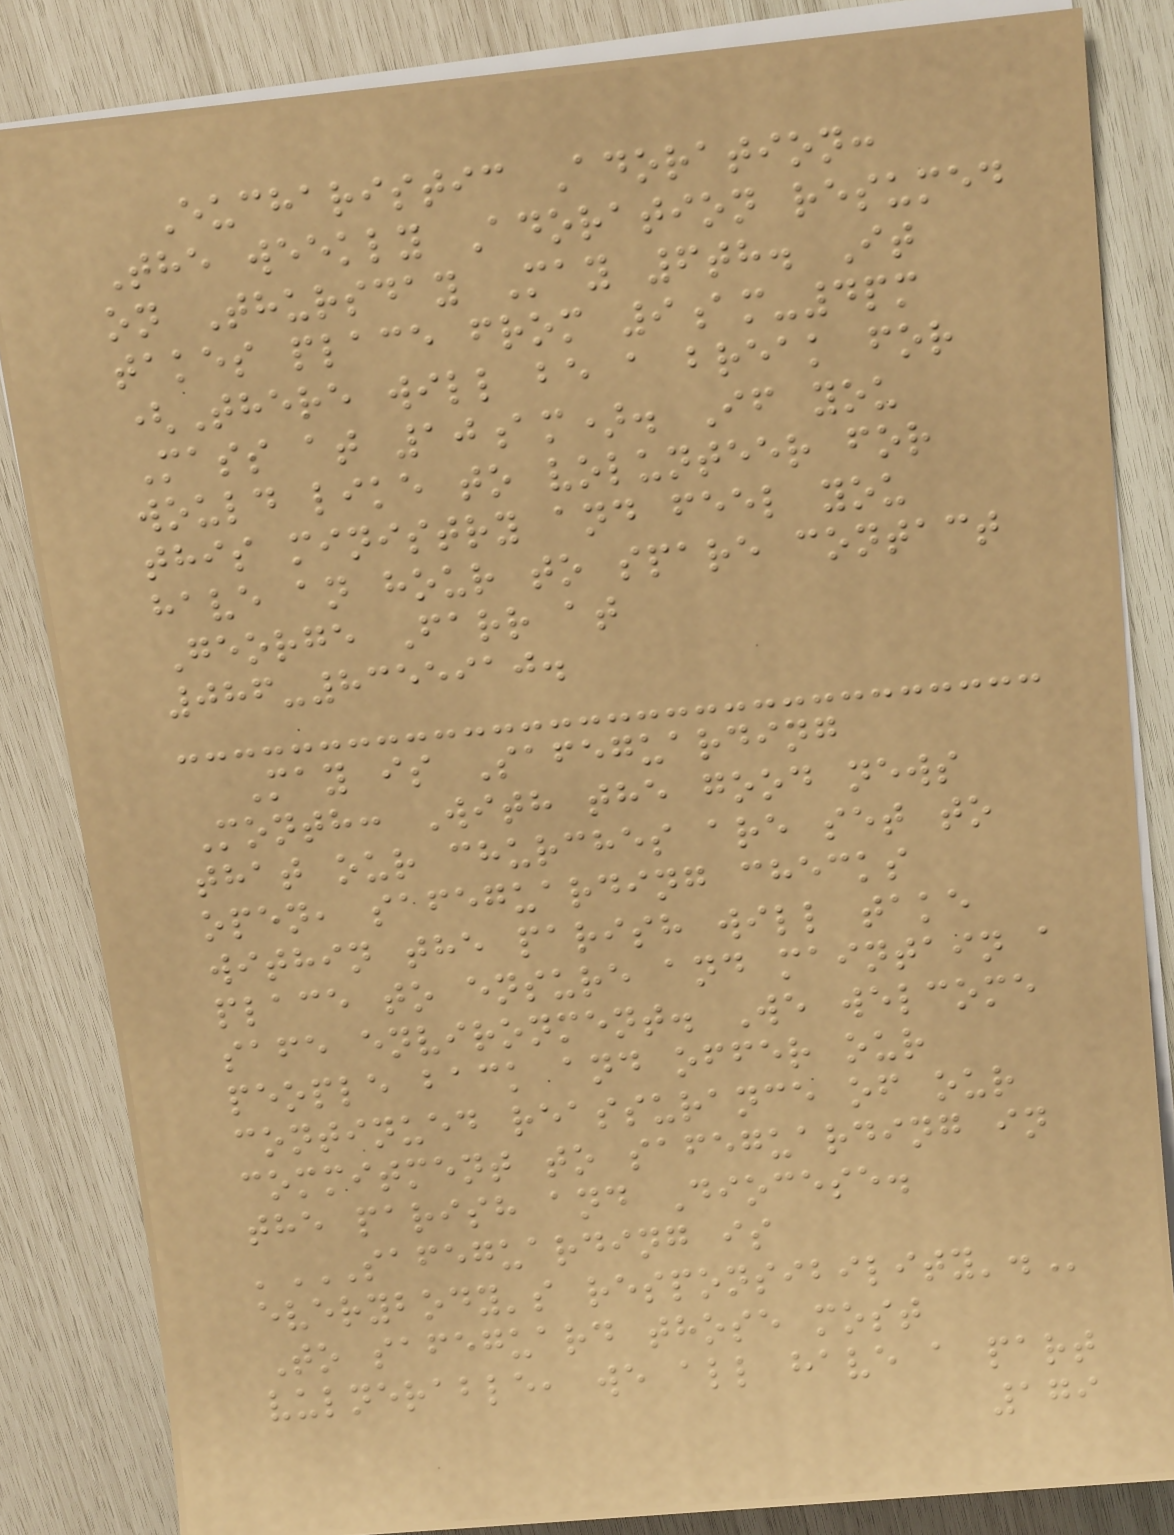Eucharistic Adoration:
The weekly Adoration resumed
on Thursday May 6th. It
takes place from 9am-4pm
(There will be a break for
Mass at 10am). If you
would like to volunteer for
this ministry and feel you
have an hour to spare contact
George Farr at
086-8355910.
May is Safeguarding
Month: With the good news
that our churches are set to
open, safeguarding checks
within the parish will take
place to ensure and maintain a
safe environment. We welcome
people back and offer our
continued reassurance of our
commitment to safeguarding in
the parish and Diocese.
'SAFEGUARDING IS
EVERYBODY'S RESPONSIBILITY'.
To safeguard those most
vulnerable, we all have a part
179
